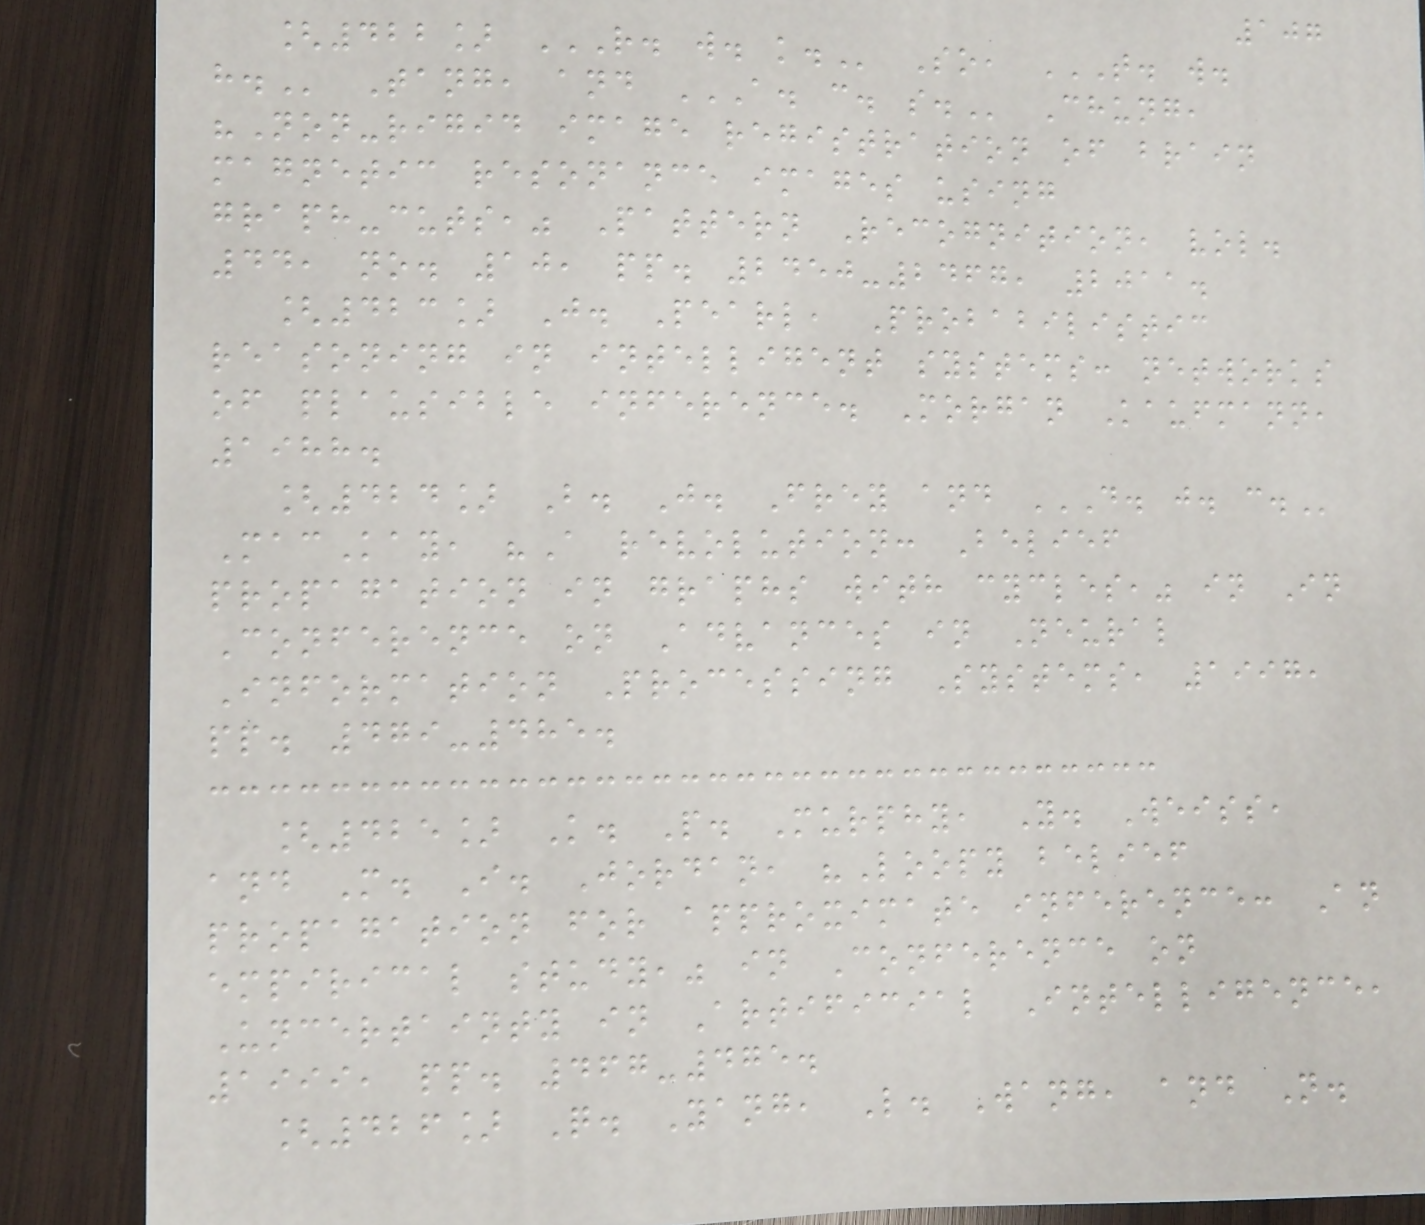107
[422] R. W. K. So, T. W.
H. Tang, and A. C. S. Chung,
"Non-rigid image registration of brain
magnetic resonance images using
graph-cuts," Pattern Recognition, vol.
44, no. 10, pp. 2450-2467, 2011.
[423] J. Pearl, Probabilistic
reasoning in intelligent systems: networks
of plausible inference. Morgan Kaufmann,
1988.
[424] B. J. Frey and D. J. C.
MacKay, "A revolution: Belief
propagation in graphs with cycles," in In
Conference on Advances in Neural
Information Processing Systems, 1997,
pp. 479-485.
[425] K. P. Murphy, Y. Weiss,
and M. I. Jordan, "Loopy belief
propagation for approximate inference: An
empirical study," in Conference on
Uncertainty in Artificial Intelligence,
1999, pp. 467-475.
[426] Q. Yang, L. Wang, and N.
